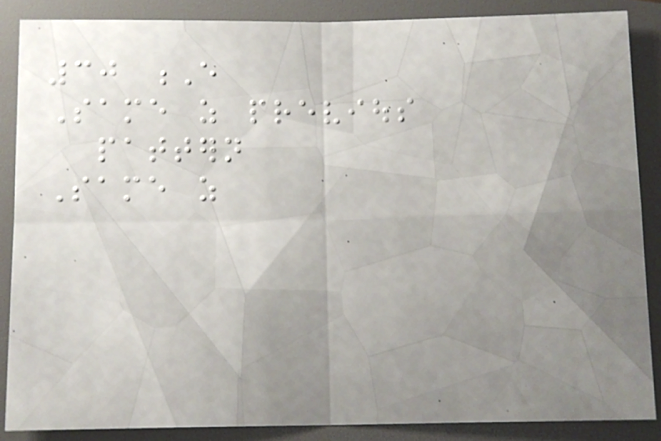30 E
Same as previous
pattern
Same as
